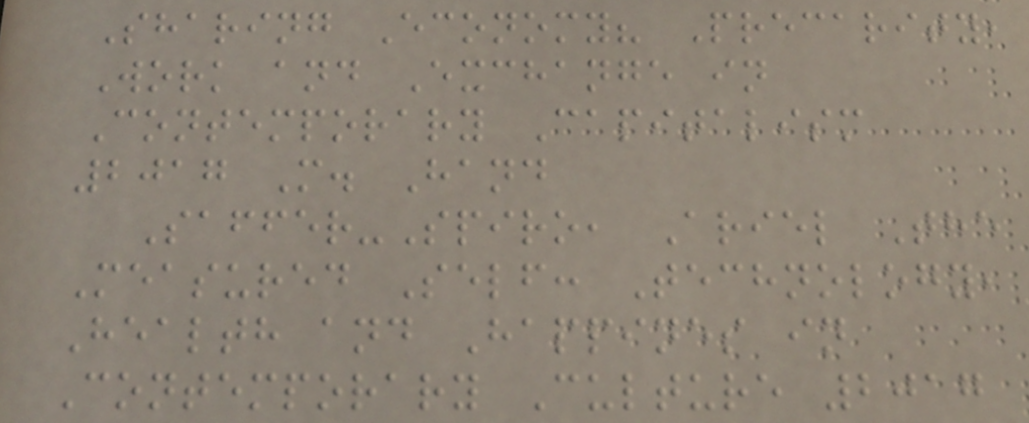Sharing Economy? Precarity,
Work and Exchange in
Contemporary Capitalism
2017 M. Hand
Saffer-Spiro, Ariel The
Measured Self: Technology,
Health and Happines in
Contemporary Culture 2017
